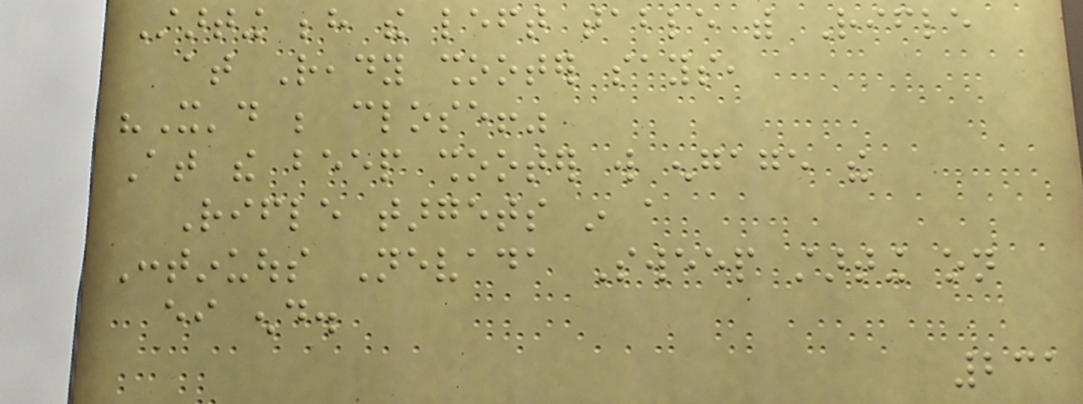Starting behind the left table with Rifle
at Ready shooter says,
"It'd be close!"
At the beep shooter will engage the
Rifle targets in a
Continuous Nevada Sweep starting on
either end.
231
